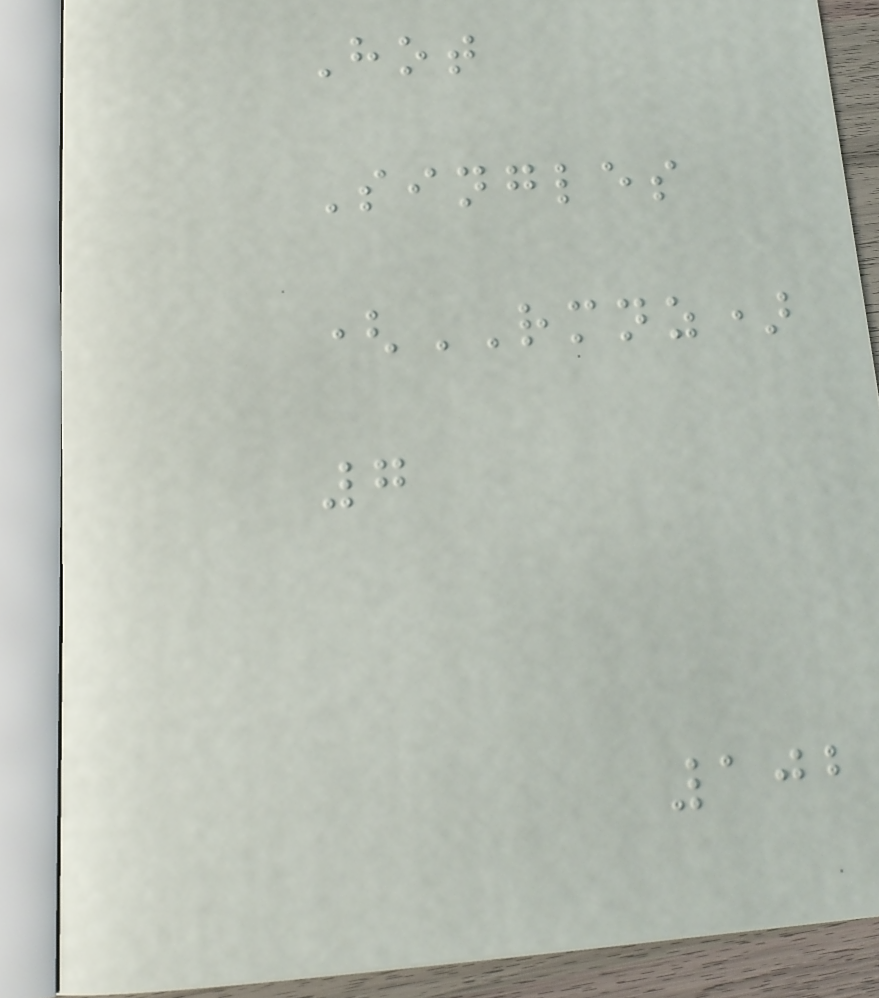Hot
Singles
(RMNZ)
7
102
